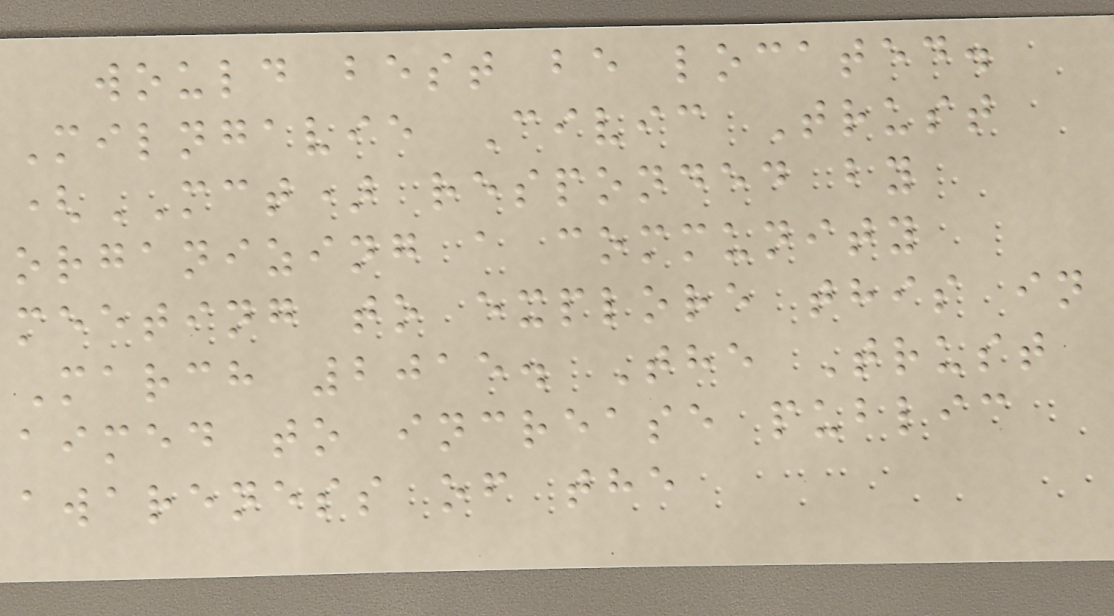would best be located.
Milngavie Civic Trust
(MCT) responded by
organizing a community
meeting to explore this in
March 2015. The Trust
aimed to increase public
awareness of the
